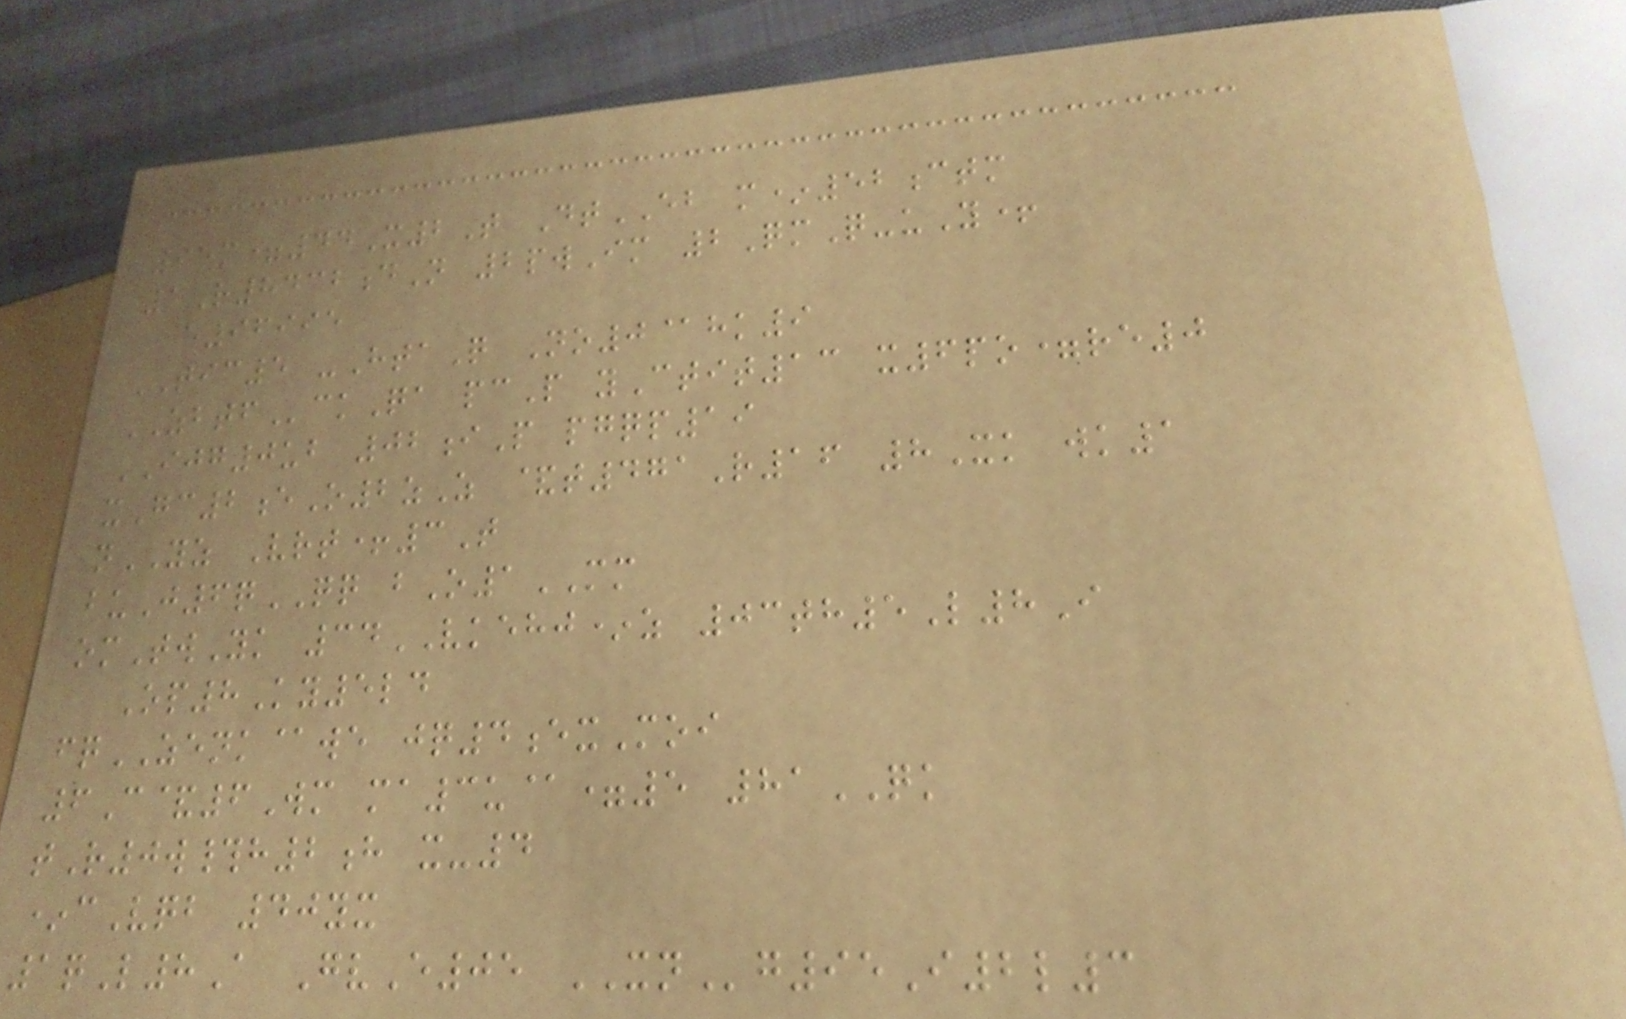95m=44X2T DtEB m*52ctm
1R8432dN 2pwIm 2QmQ-uY+
e96995
TIC5 -HtaQ No0@hk9
ZBTFckQa pcP yCtit13 x6po=re0
IJG0ub 02iP pgqp19
xGc2eO2zZ &t471R16 8Xk wk1
nYZ Vrt+3T
buJ6qQQ bO1MM
omTwYk 34VKEHJ*z 03th5L8I
Op8Ky5ld
fqZENK@we jq4exMoi
6C&6Wm ma3u@=5 81QK
tR0w#h2h x-4
*cVqb 40yx
1qL8A GvE05 XNg95I2l3
